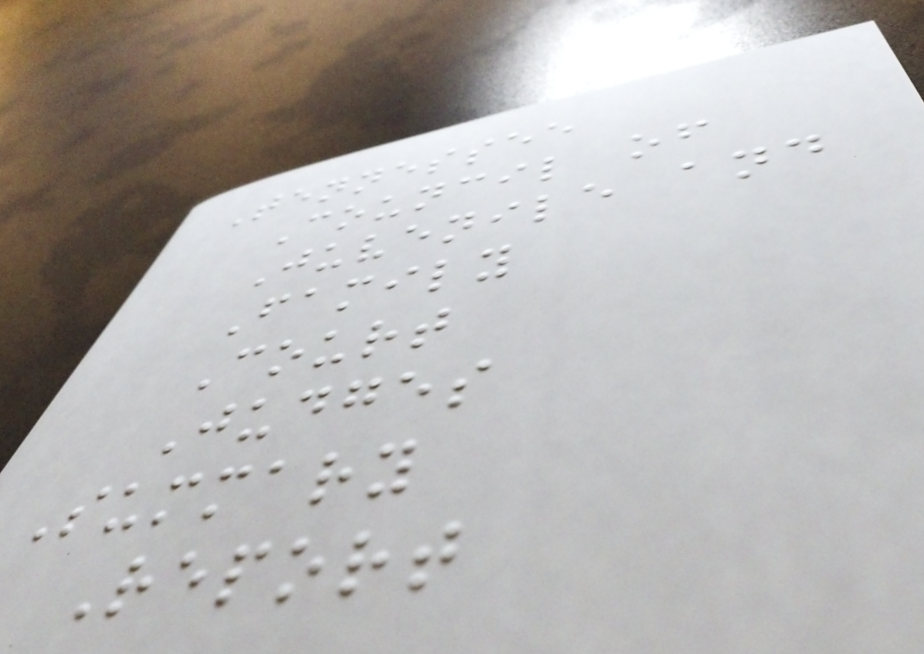Tennessee
Council of
Juvenile and
Family
Court
Judges
Summary
Report
